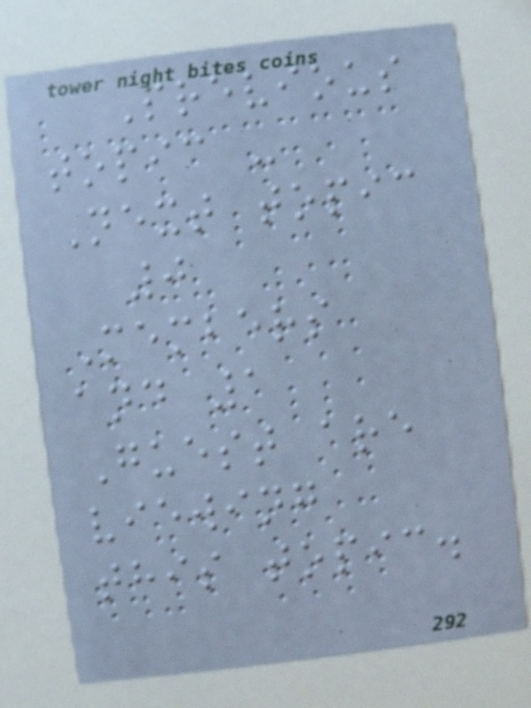Previous
topic -
Next topic
0
Members
and 1
Guest are
viewing
this topic.
